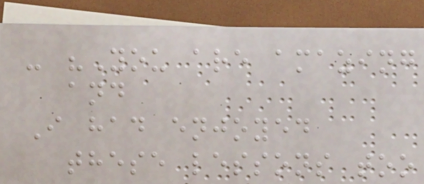- "You are amazing
and
I had enjoyed
these lessons too
